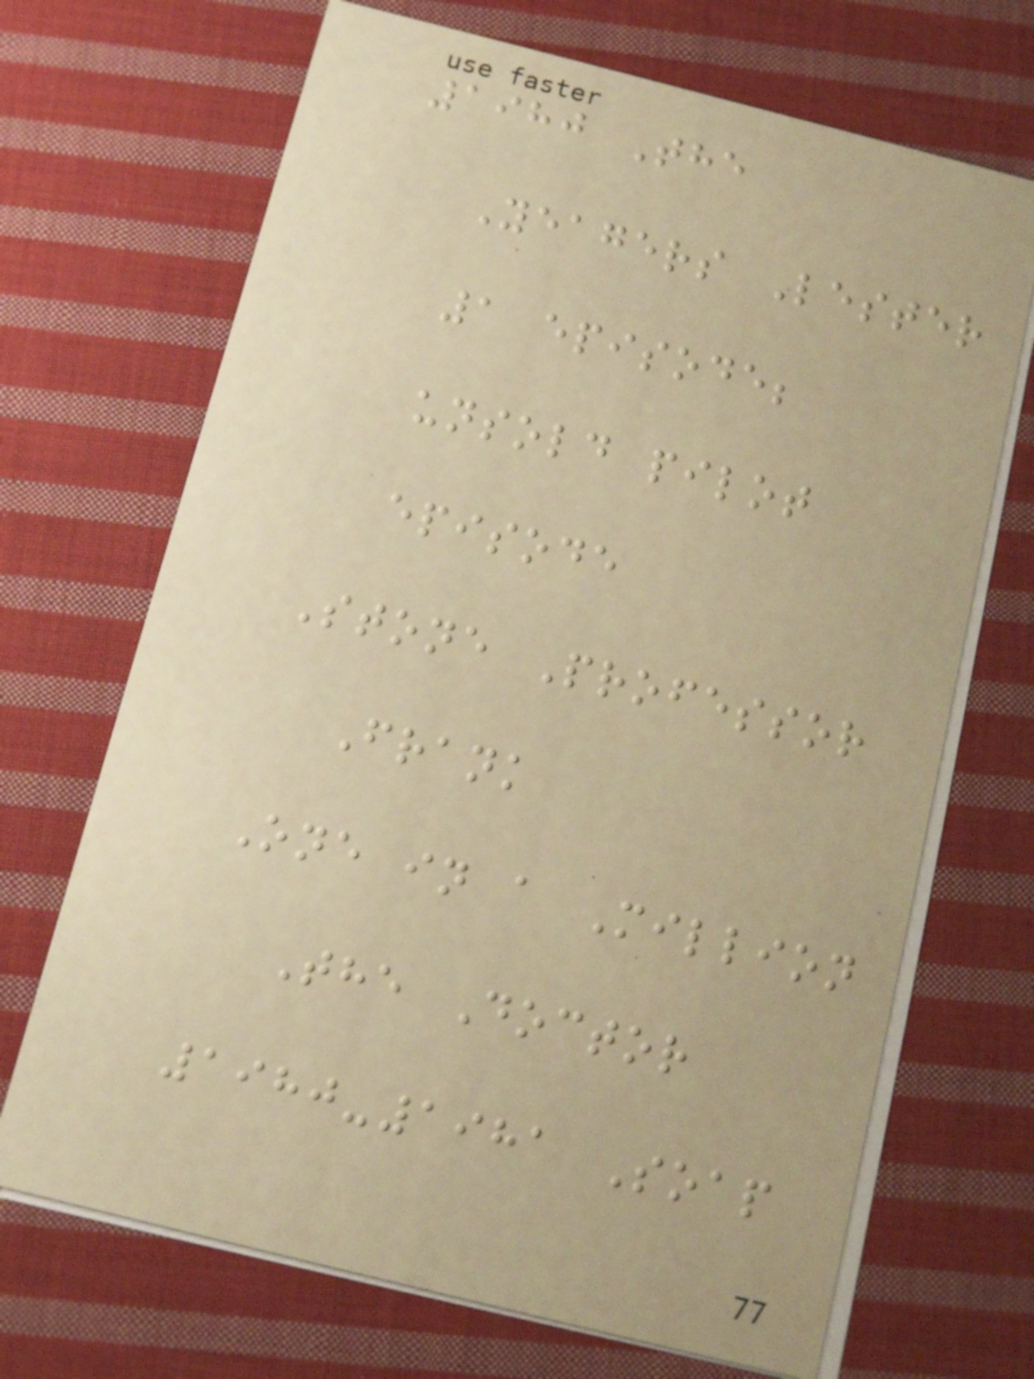1980 The
Yeagers Lester
1 episode;
unsold pilot
episode
Stone Professor
Frank
One in a Million
The Doctor
1980-1981 Soap
